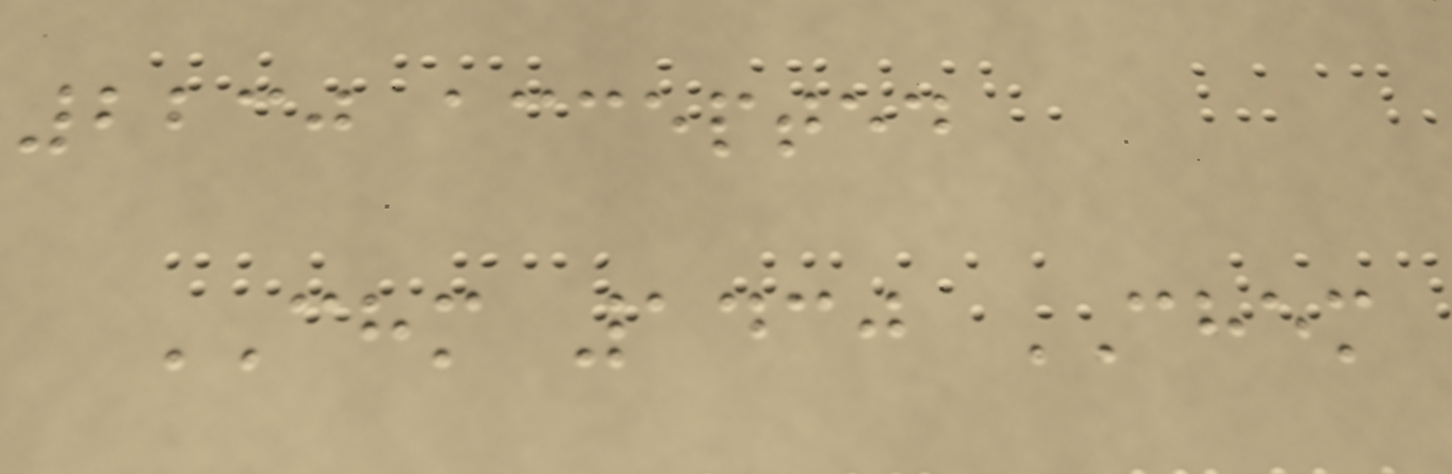2230 accepted
CHM 1430 CHEM
